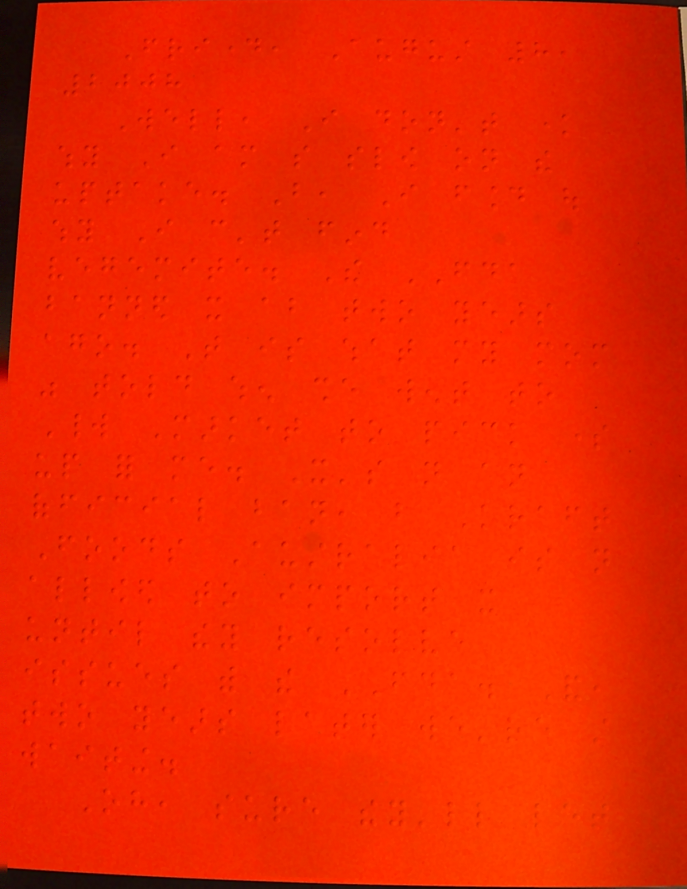Friday, August 8,
2008
Well, I don't know
why I am so slow on the
uptake. But, I found out
why I can't find
vegemite. The FDA
banned it about two years
ago. That is what my mom
was told when she went to
World Market to pick some
up for me. It's not an
official ban, but Kraft
Foods Australia is not
allowed to import it
until they resolve
issues with the FDA. And,
two years later we're still
waiting.
Oh, sure they'll let
